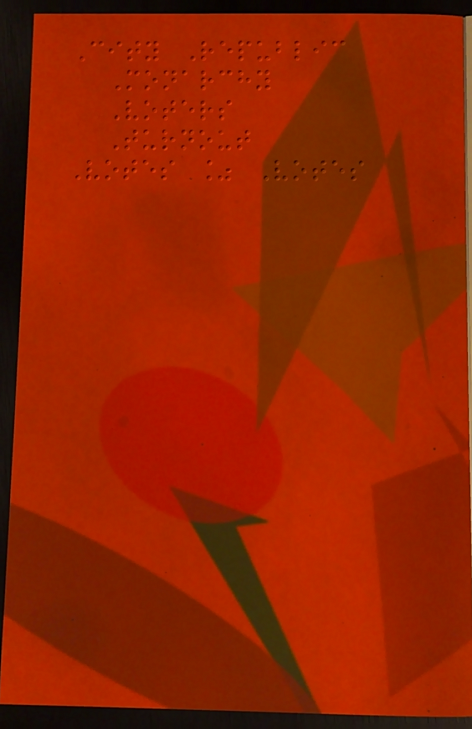City Republic
Monarchy
Voters
Turnout
Votes % Votes
